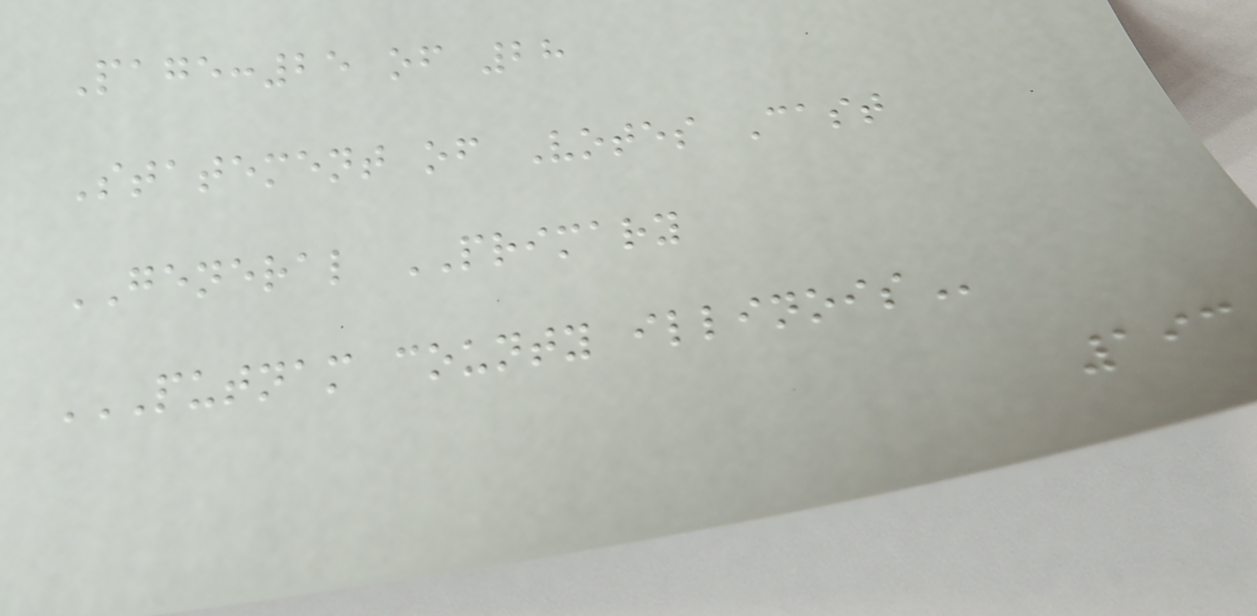Page:25 of 28
Statement of Votes Cast
GENERAL PRIMARY
PUTNAM COUNTY ILLINOIS
193
